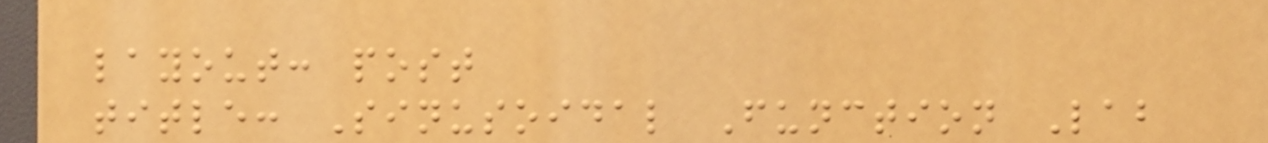layout: post
title: Sinusoidal Function Lab
